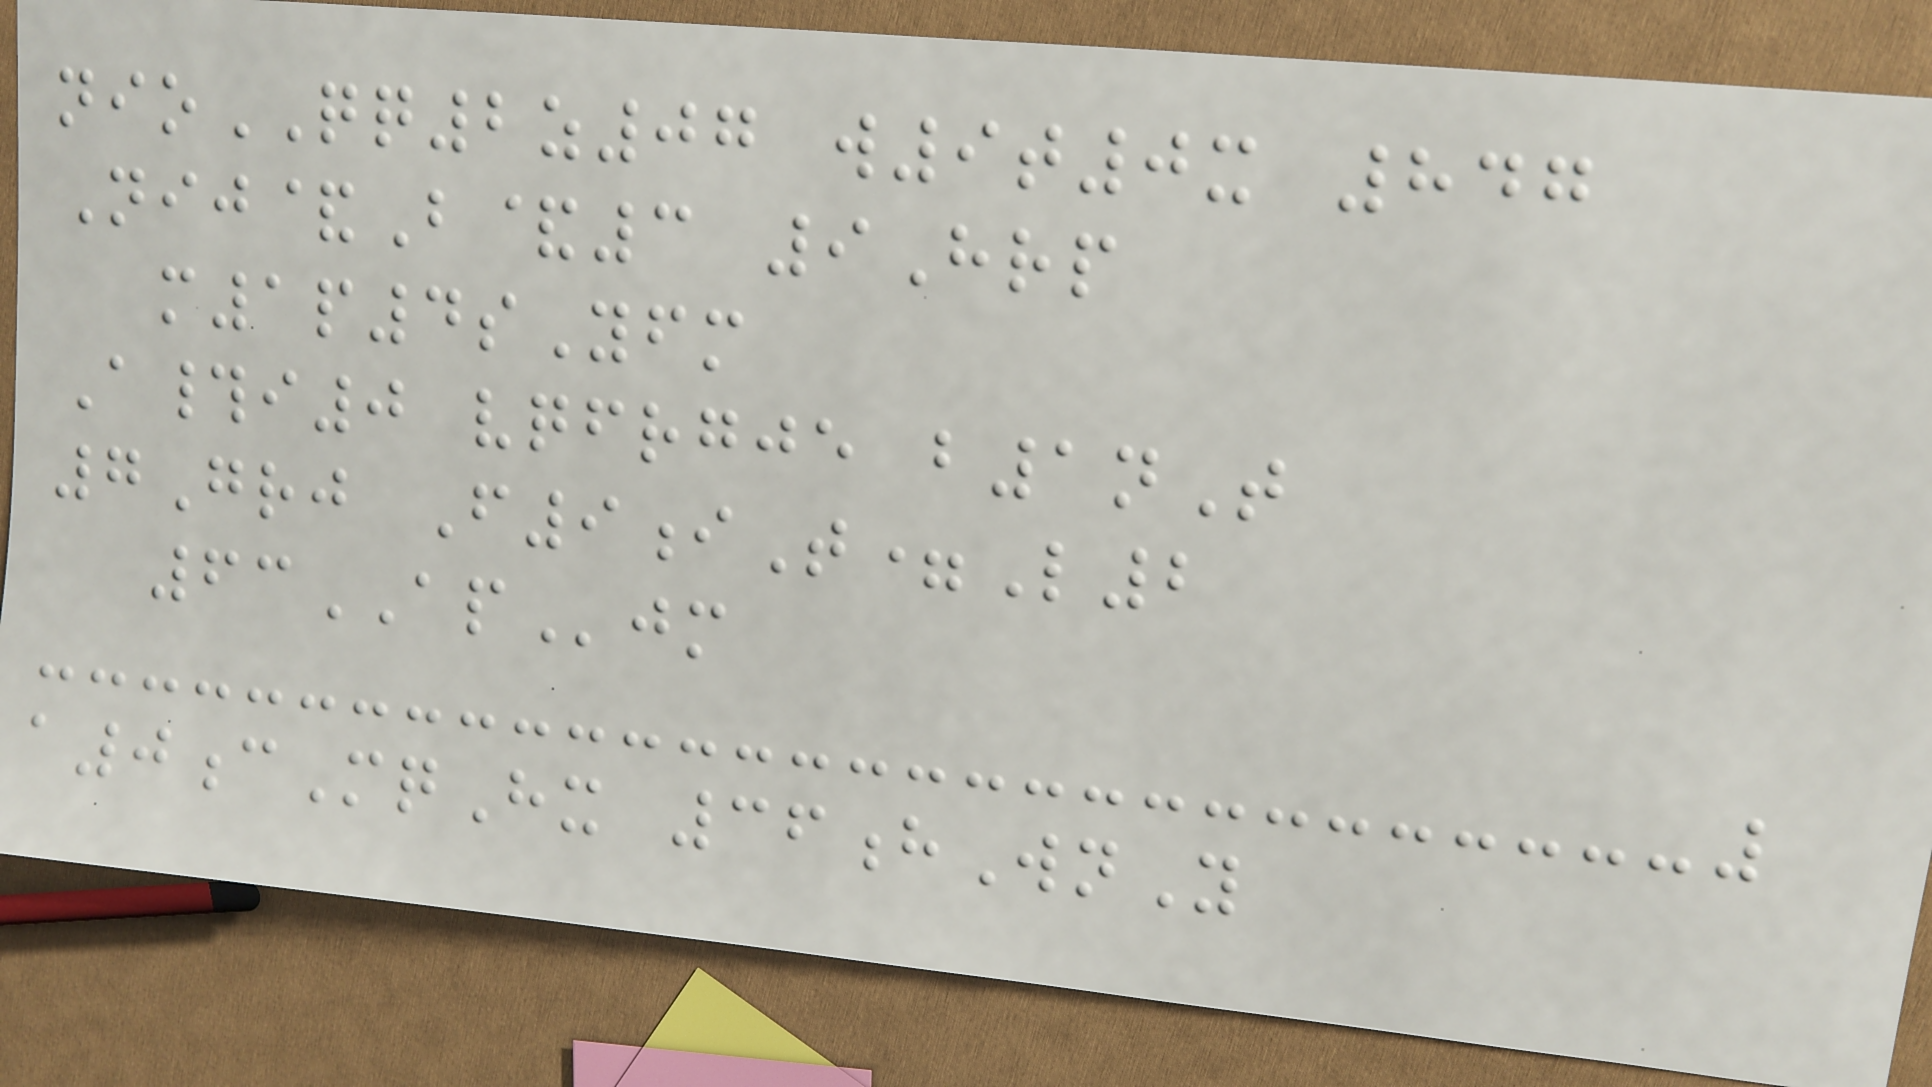nioQQ2z07 w9t0x 847
Nij&B&3 9Hrp
m1p4sYfm
A#i0 vqfrgje b1nT
7Grj F9iT=L2
63APjm
a0cMqHx 36hWnY
